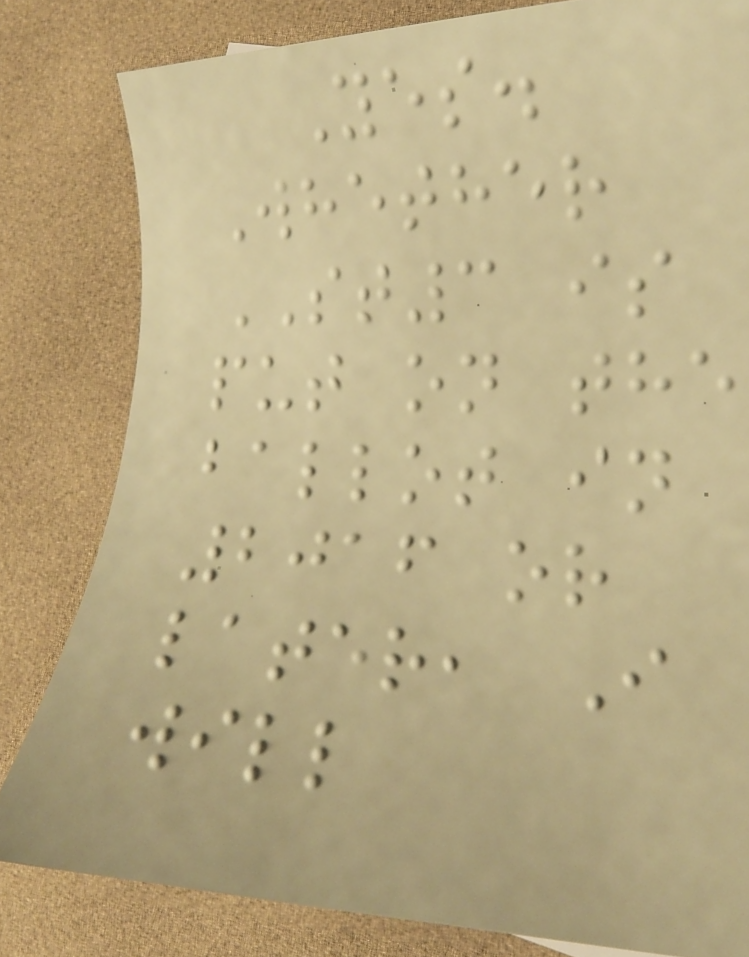Yes.
Whether
ST3 is
put on the
ballot in
2016 or
later, I
will
